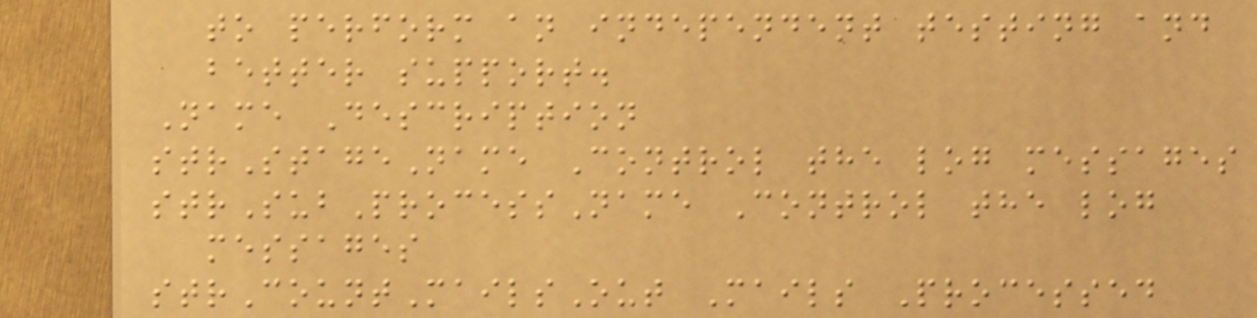to perform an independent testing and
better support.
Name Description
strStageName Control the log messages
strSubProcessName Control the log
messages
strCountMailsOut Mails Processed
